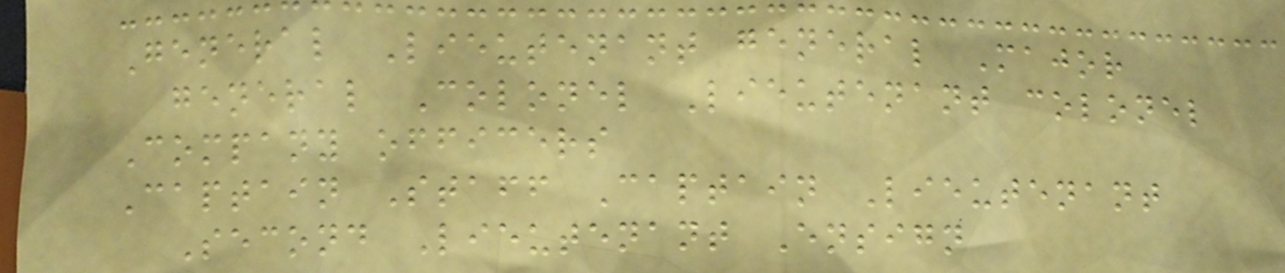General Lieutenant general Major
general Colonel Lieutenant colonel
Company officers
Captain Staff Captain Lieutenant
Second Lieutenant Ensign
